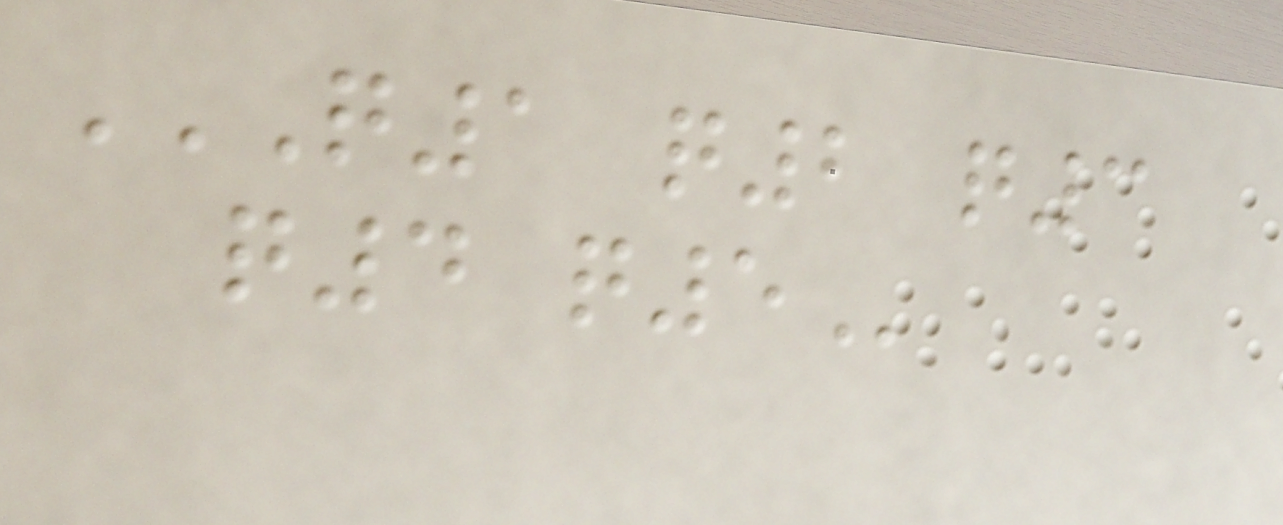Q1 Q2 Q3
Q4 Q5
